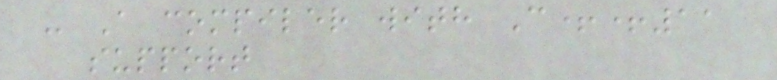- A compiler with C++11
support
